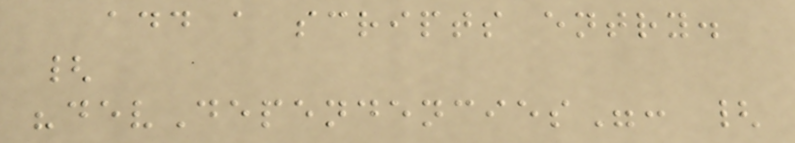add a scripts entry.
{
"devDependencies": {
